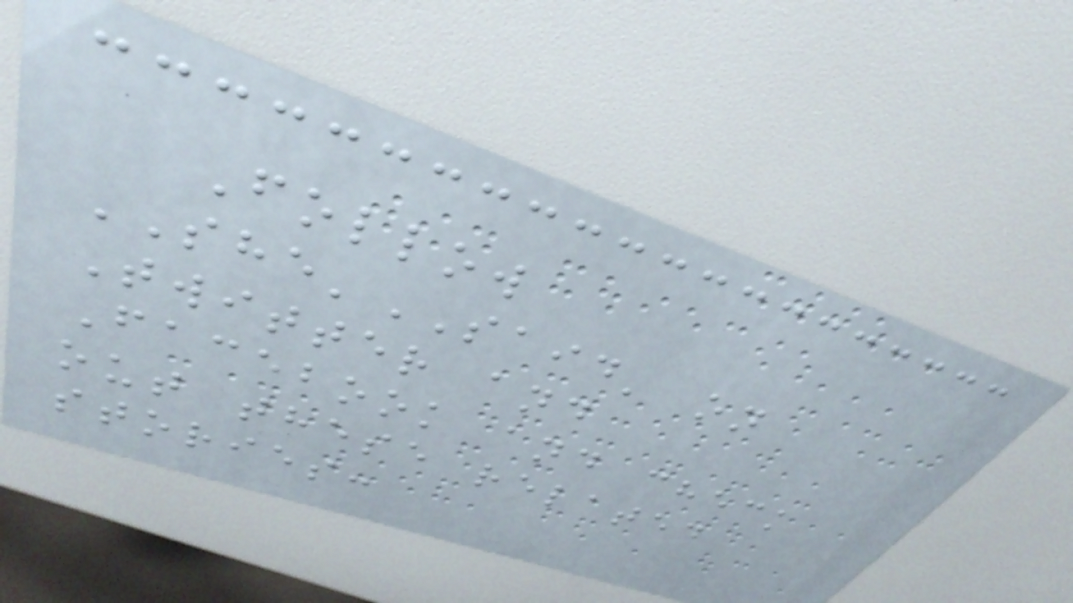Follow
SHE'SAID' on
Twitter and
Facebook and check
out these related
stories:
